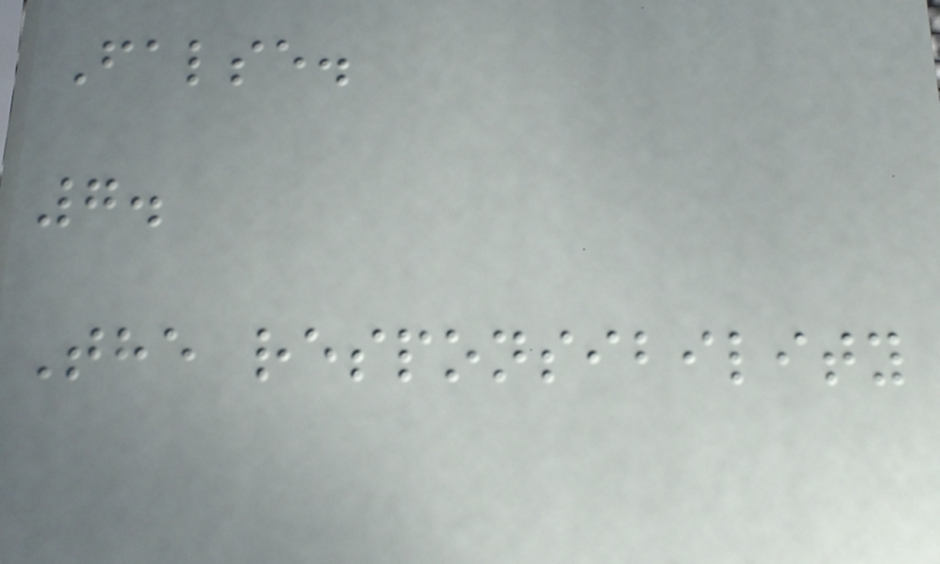False.
7.
The responsibility
